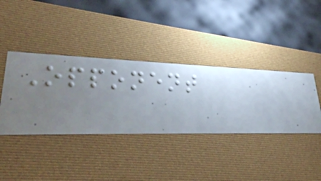Opponent
